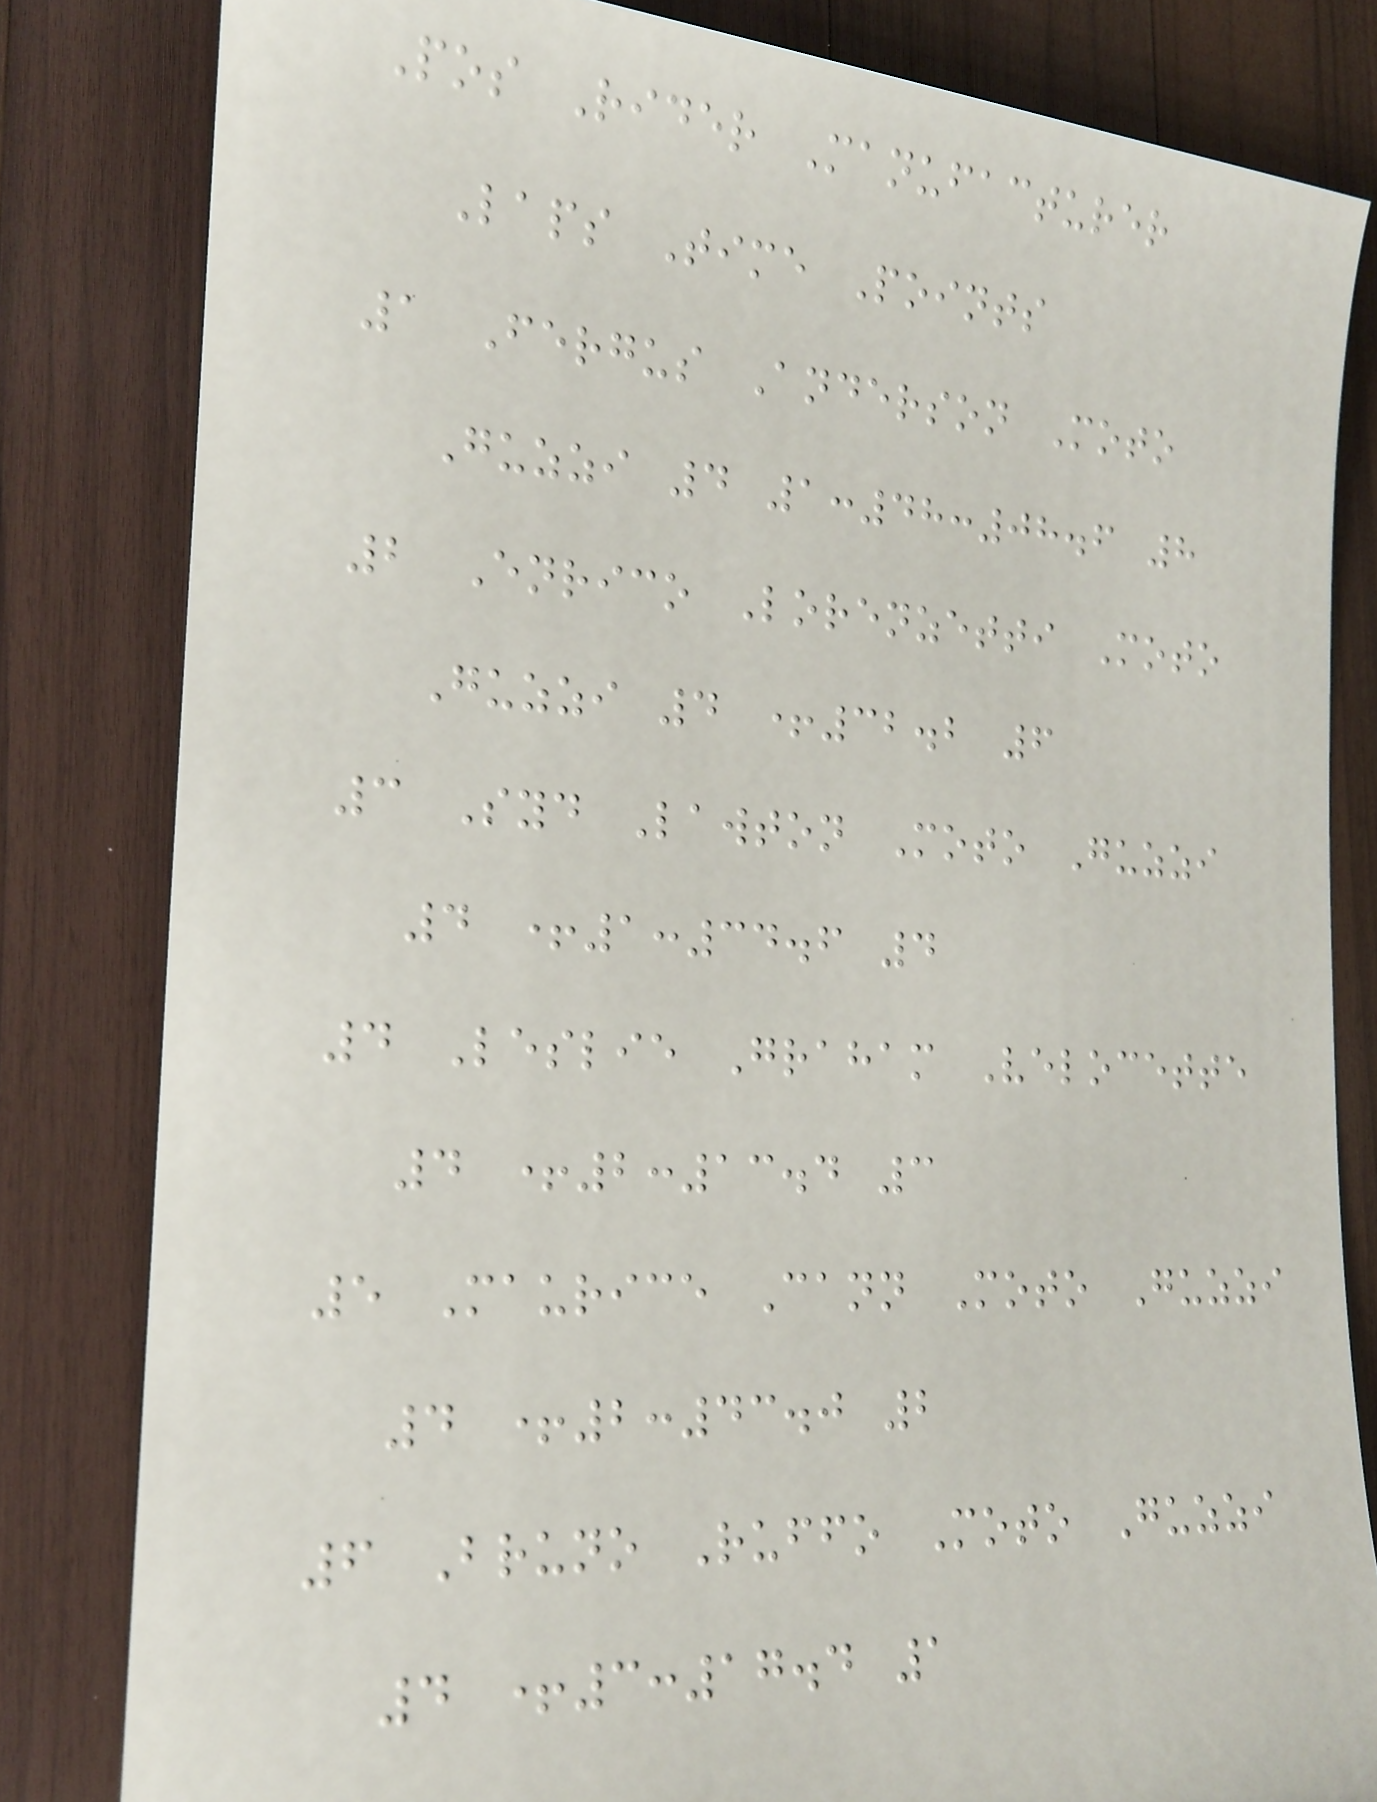Pos Rider Manufacturer
Laps Time Points
1 Fergus Anderson Moto
Guzzi 4 1:48:08.6 8
2 Enrico Lorenzetti Moto
Guzzi 4 +32.2 6
3 Syd Lawton Moto Guzzi
4 +1:34.6 4
4 Leslie Graham Velocette
4 +2:13.4 3
5 Maurice Cann Moto Guzzi
4 +2:43.0 2
6 Bruno Ruffo Moto Guzzi
4 +3:17.4 1
